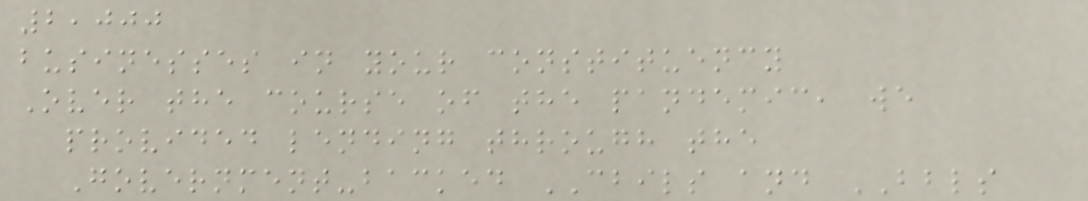2,000
businesses in your constituency
Over the course of the pandemic, we
provided lending through the
Government-backed CBILS and BBLS
